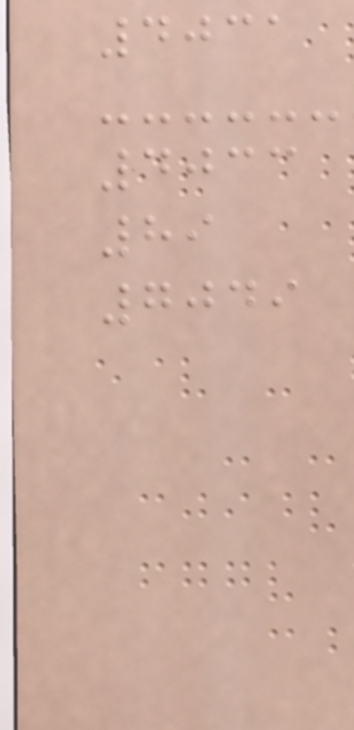4031
4033
89
7049
